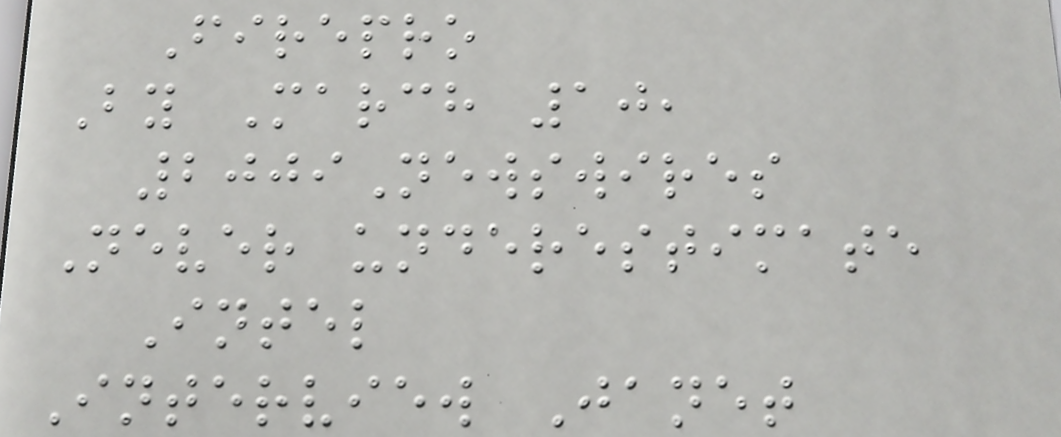Firepro
By March 10,
2009Newswires
Never underestimate
Intel
Interview Janet
